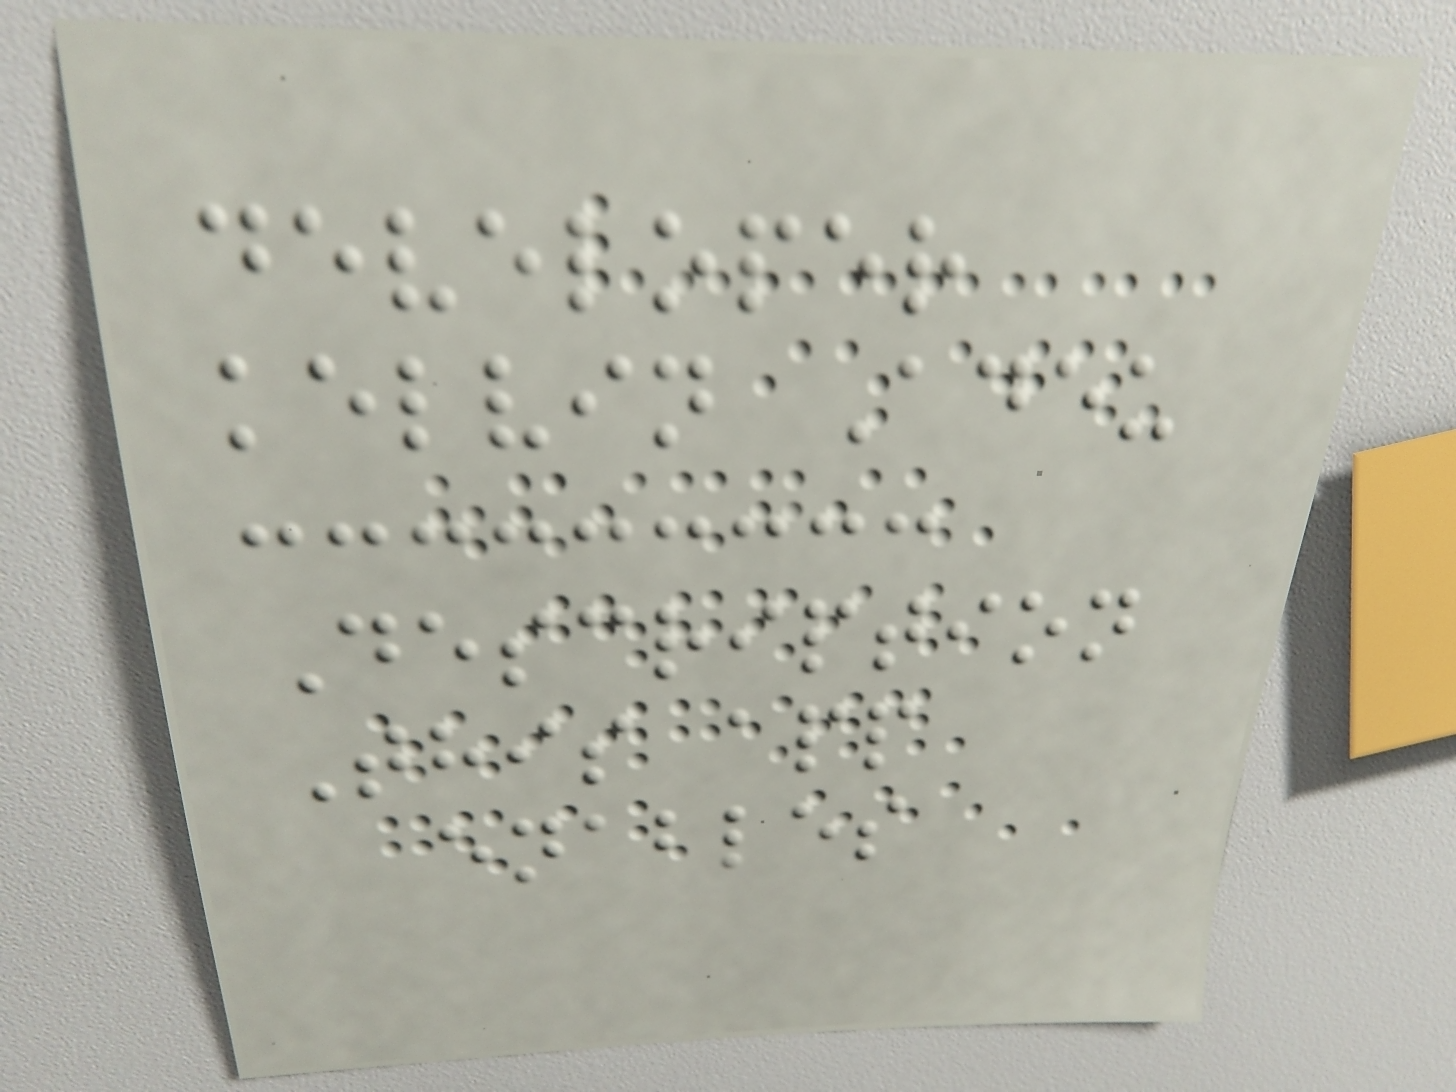developer
kelvin Adeu
Description
This app
enables
